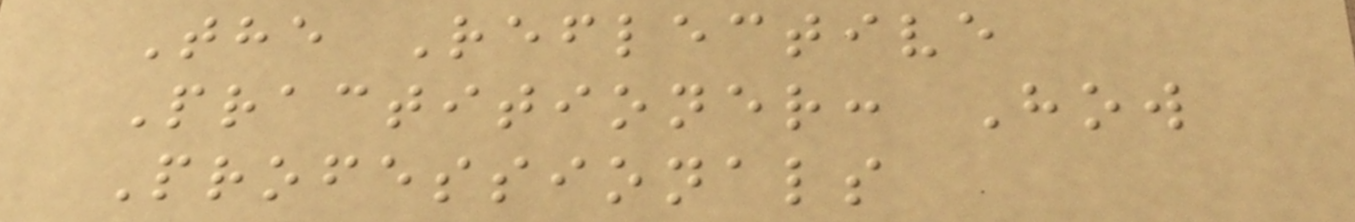The Reflective
Practitioner: How
Professionals
